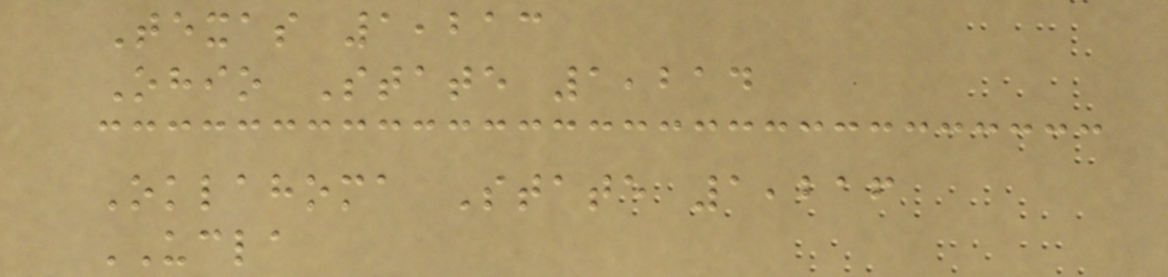Texas 1,213
Ohio State 1,214
Oklahoma State 1,216
UCLA
